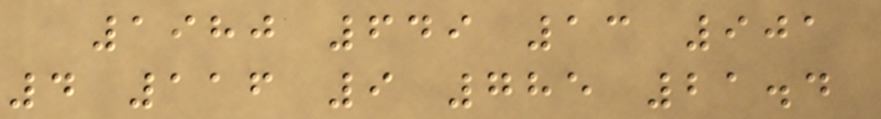1980 649 13 901
4 116 9 785 21.4
